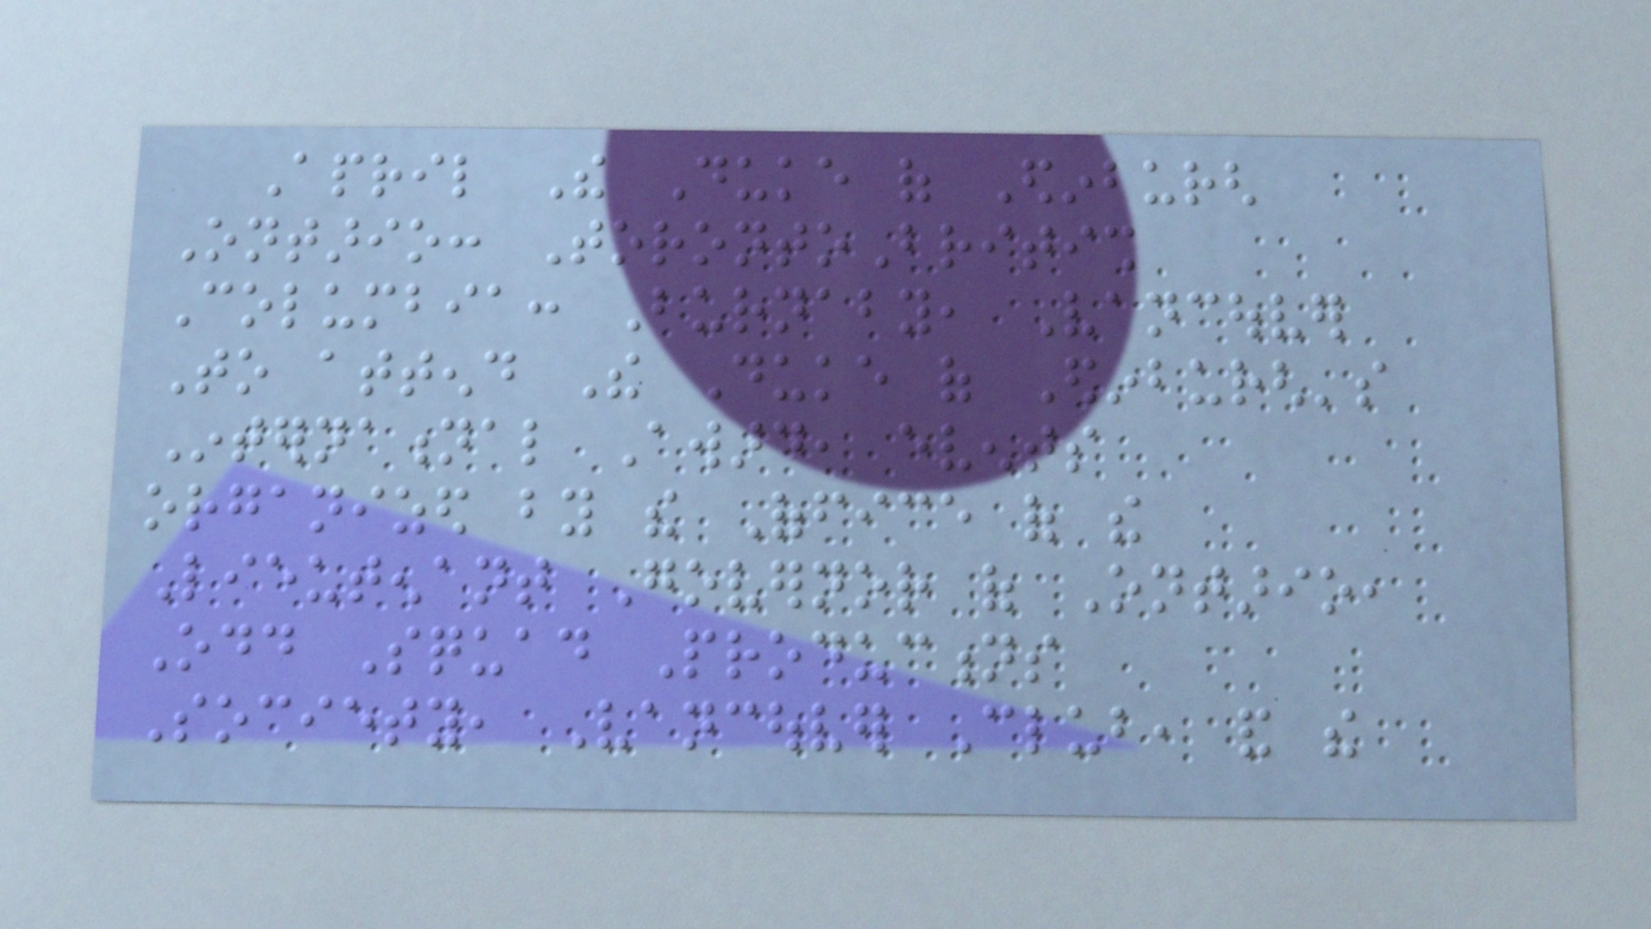April The Duke of Edinburgh
Ontario: TorontoBritish
Columbia: Burnaby, Vancouver
To attend The Duke of Edinburgh's
International Award, events
organized by the Office of the
Lieutenant Governor of Ontario,
Odd Squad Productions
Society, Vancouver Club, and the
